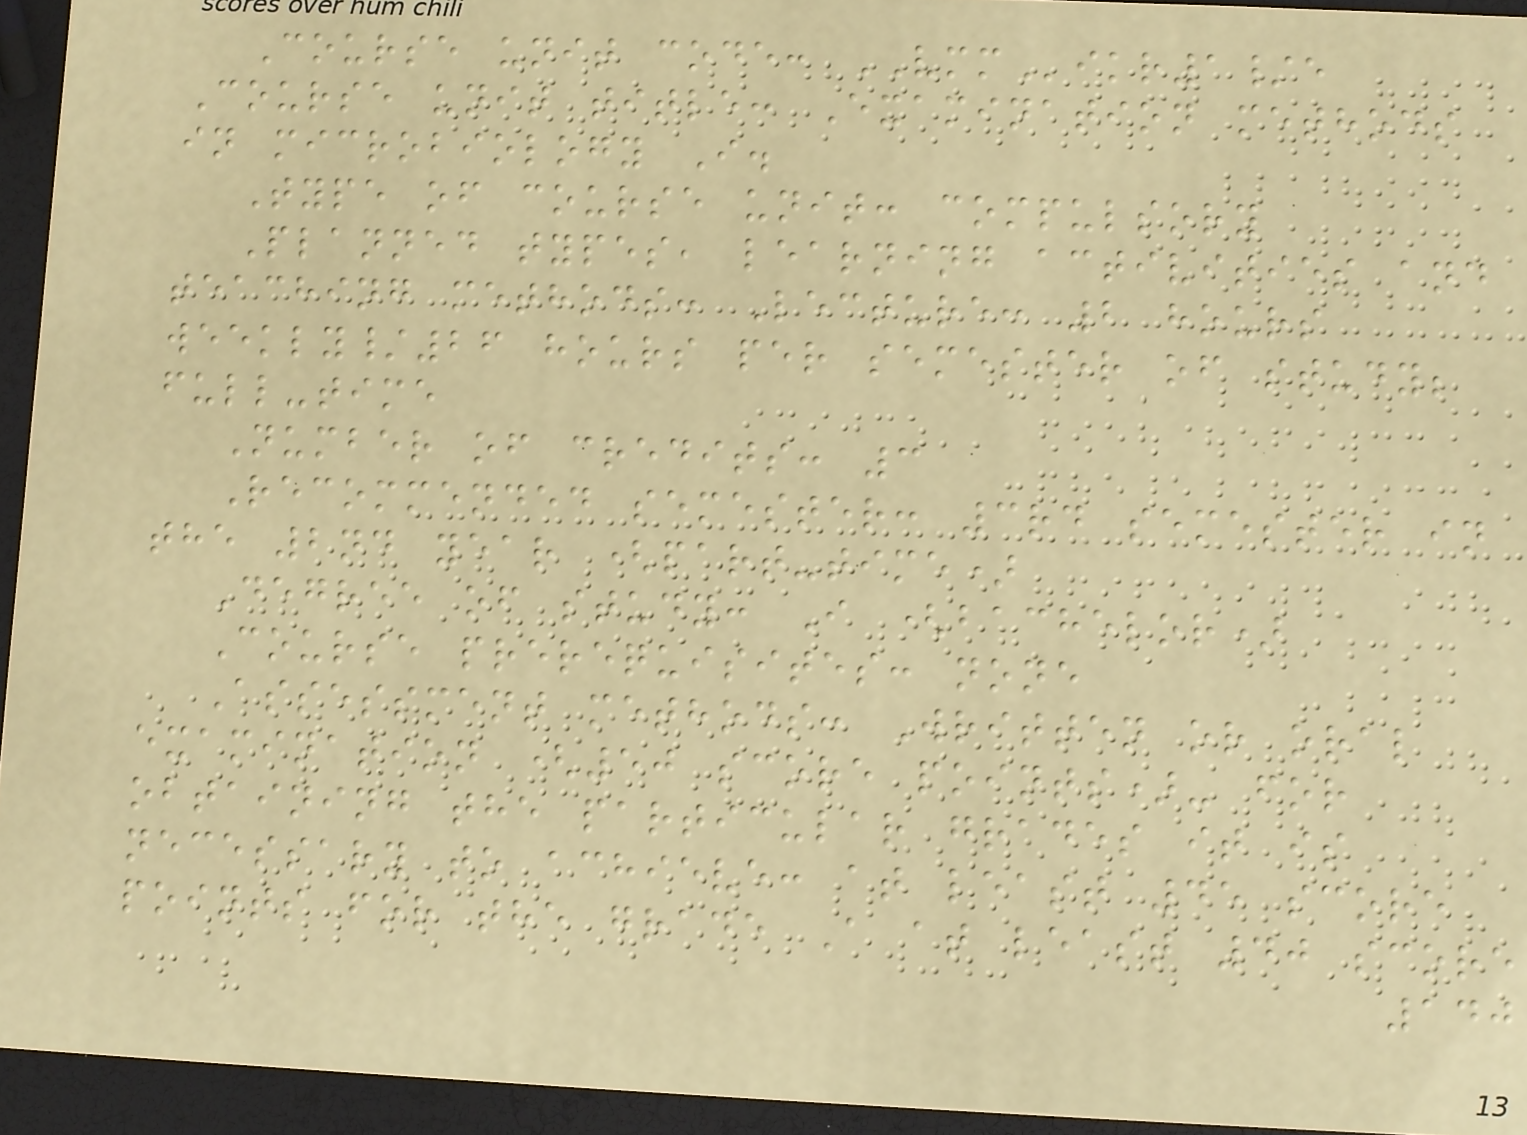Course unit code: VMMikr1/e
Course unit title: Examination methods
in microbiology I.
Type of course unit: compulsory
Planned types, learning activities and
teaching methods: Lecture: 2 hours
weekly/26 hours per semester of study;
full-time
Number of credits: 3
Recommended semester: 3rd semester in
the 2nd year (part-time)
Degree of study: I (bachelor)
Course prerequisites: none
Assessment methods: Written or oral
examination (50 score points)- for
obtaining the particular grades it is
necessary to achieve: at least 45 score
points for the grade A at least 40 score
140
